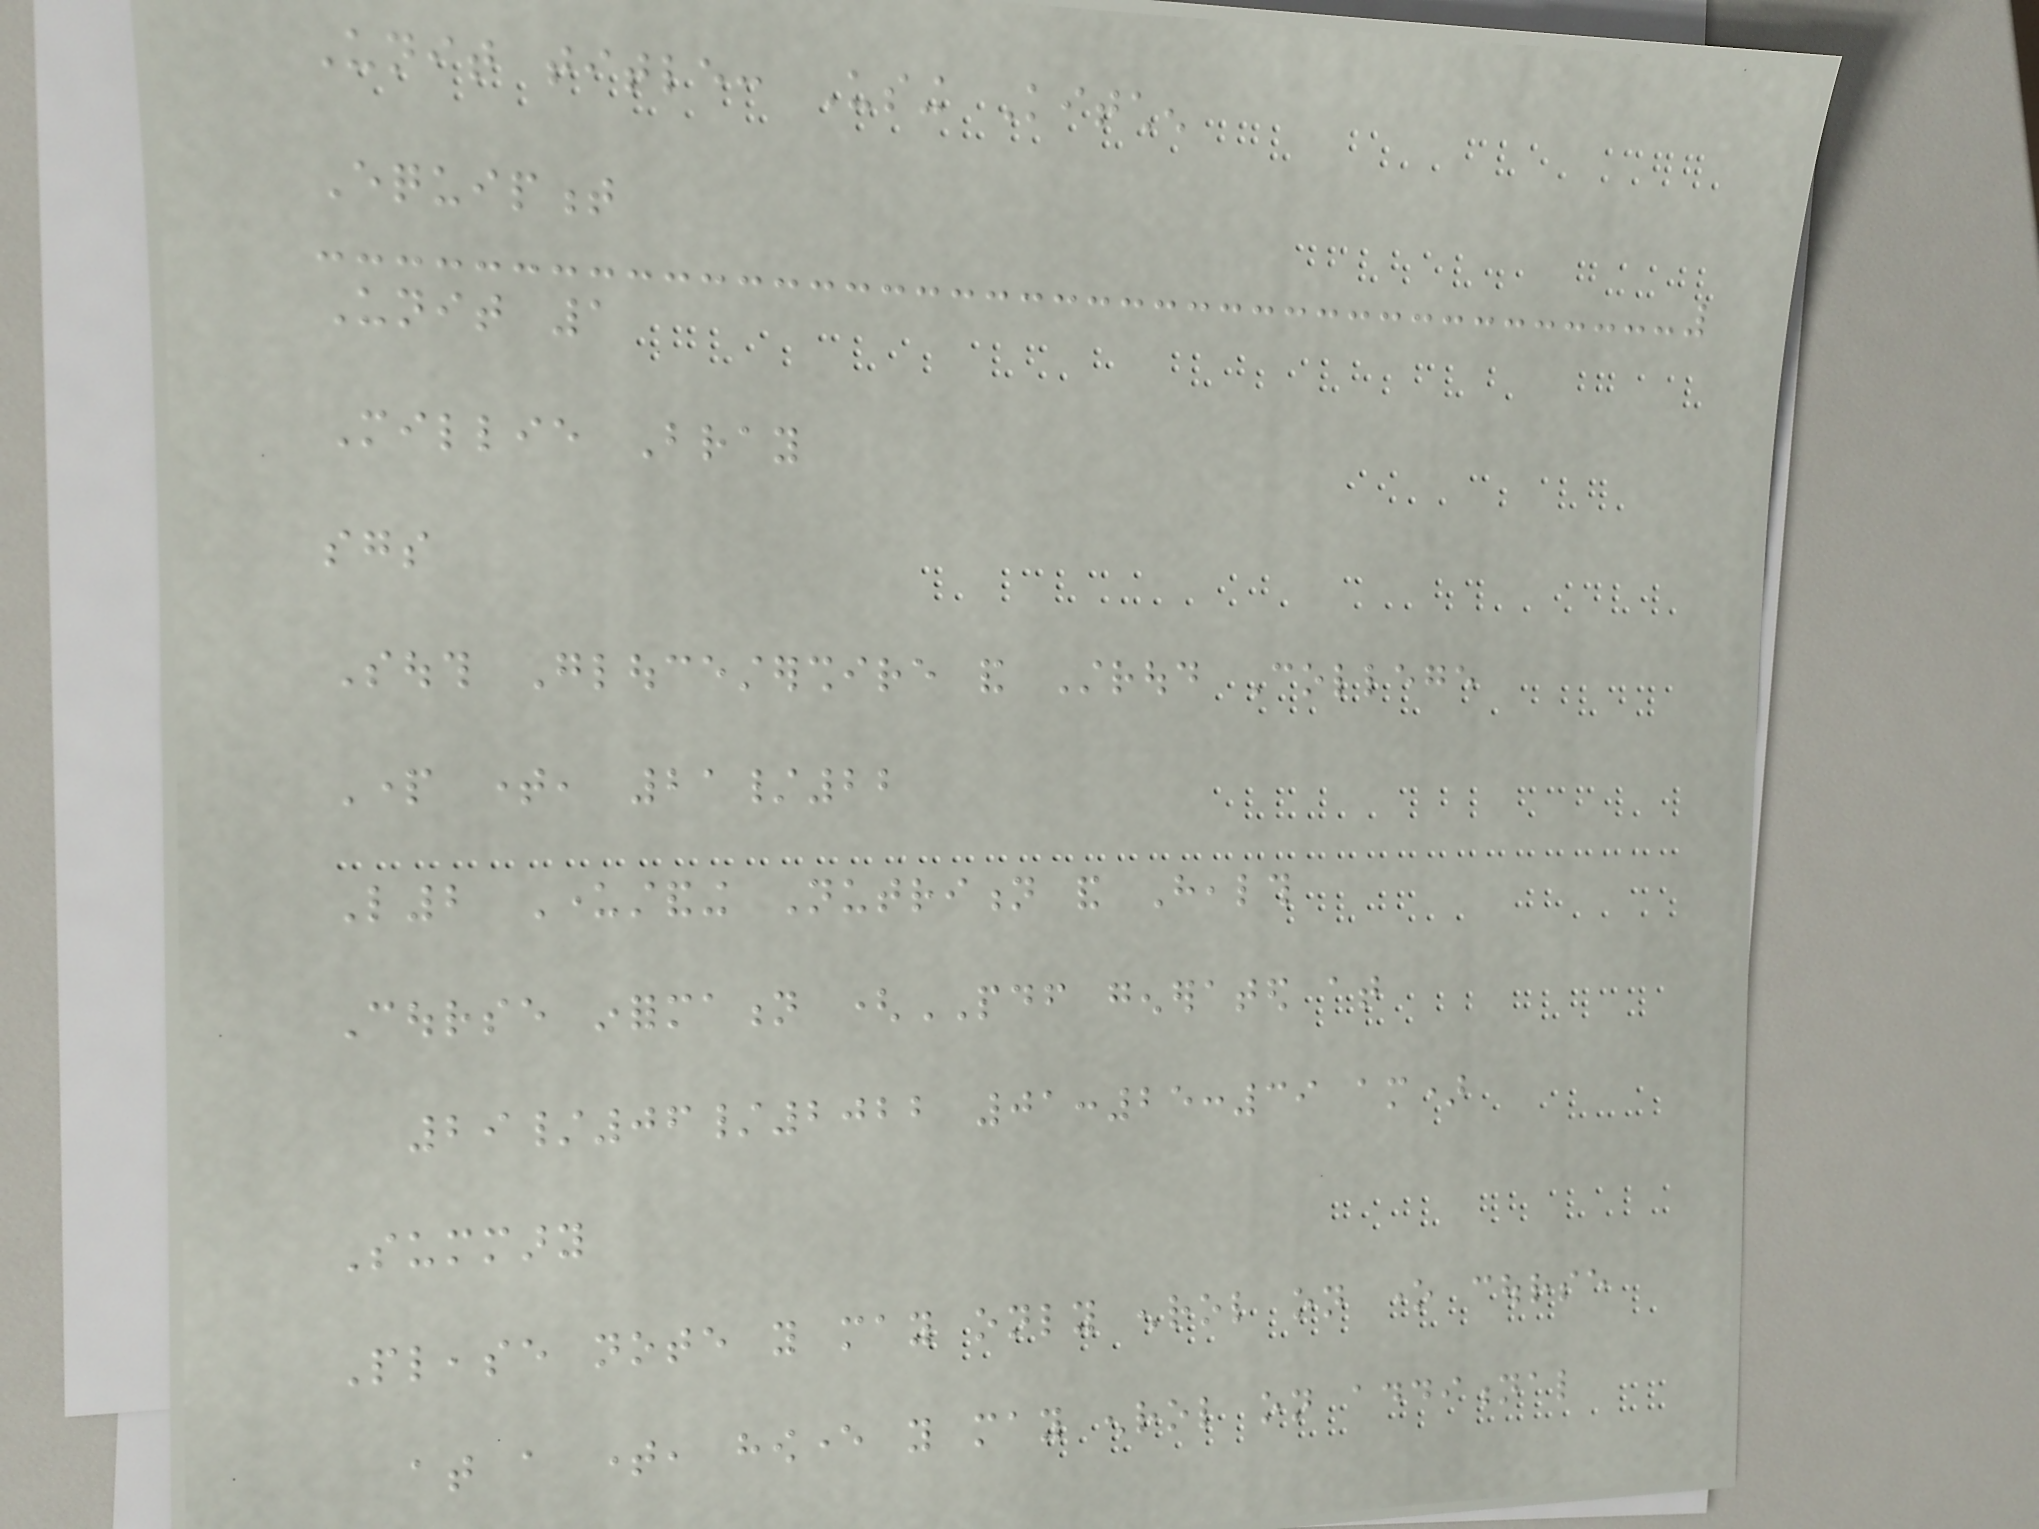Unit title: Using Kitchen
Equipment
Unit 1
Millie Bray
sgs
South Gloucestershire and Stroud College
Part time, 21/22
L2 Understanding Nutrition and Health
Course information (PDF generated at
29/06/2022 01:25:39 am)
Summary
Please note you may only enrol on one course
at a time, however you may enrol on additional
